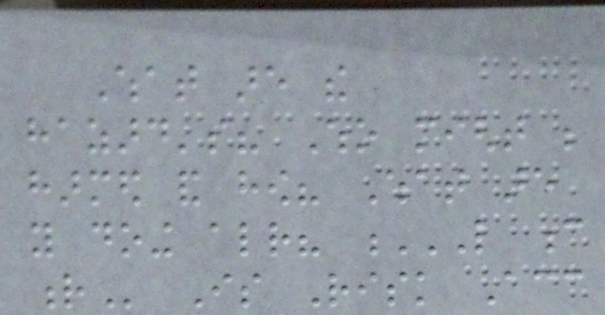What are the
hazard's? Who might be
harmed and how? What are
you doing already? L C
R Is Risk Acc
